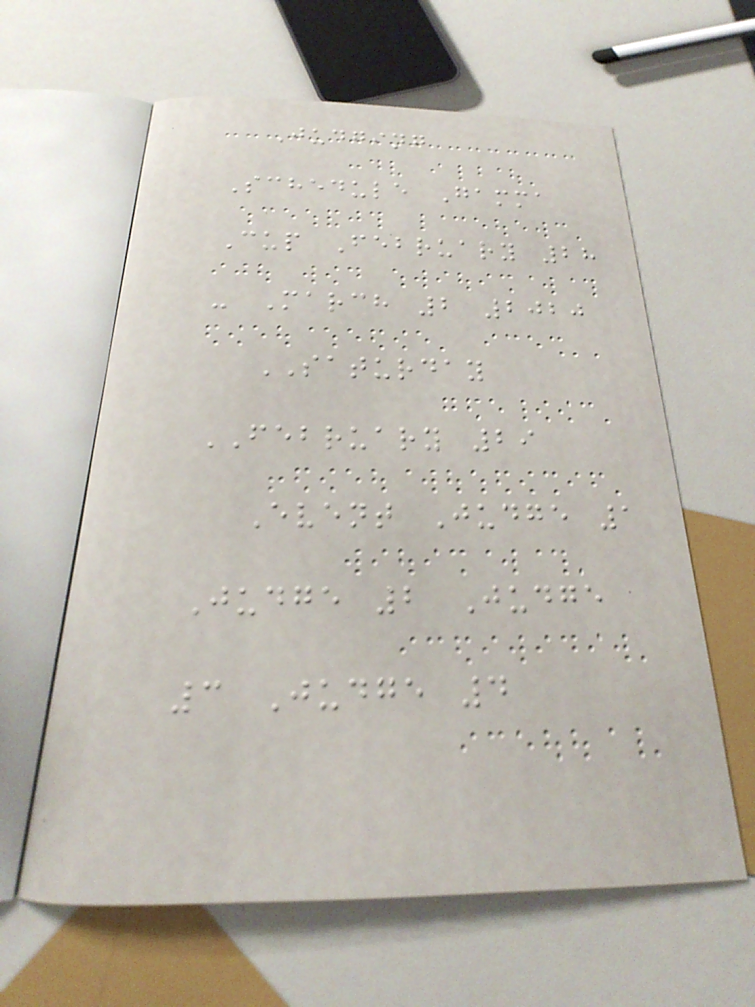Judging
Schedule Gamma
Cup February 28
- March 2 2020
SATURDAY
FEBRUARY 29
Event Judge 1
Judge 2 Judge
3 Judge 4
